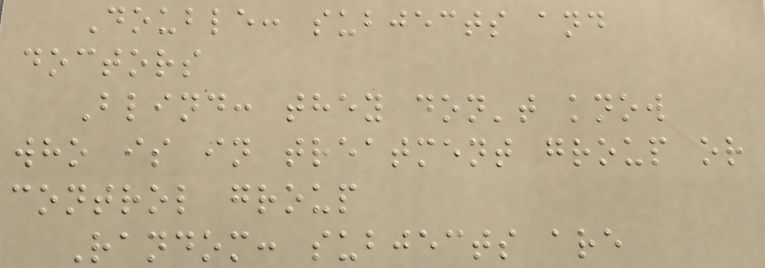Double: subjects and
doctors
Blind: they don't know
who is in treatment group or
control group
Random: subjects are
